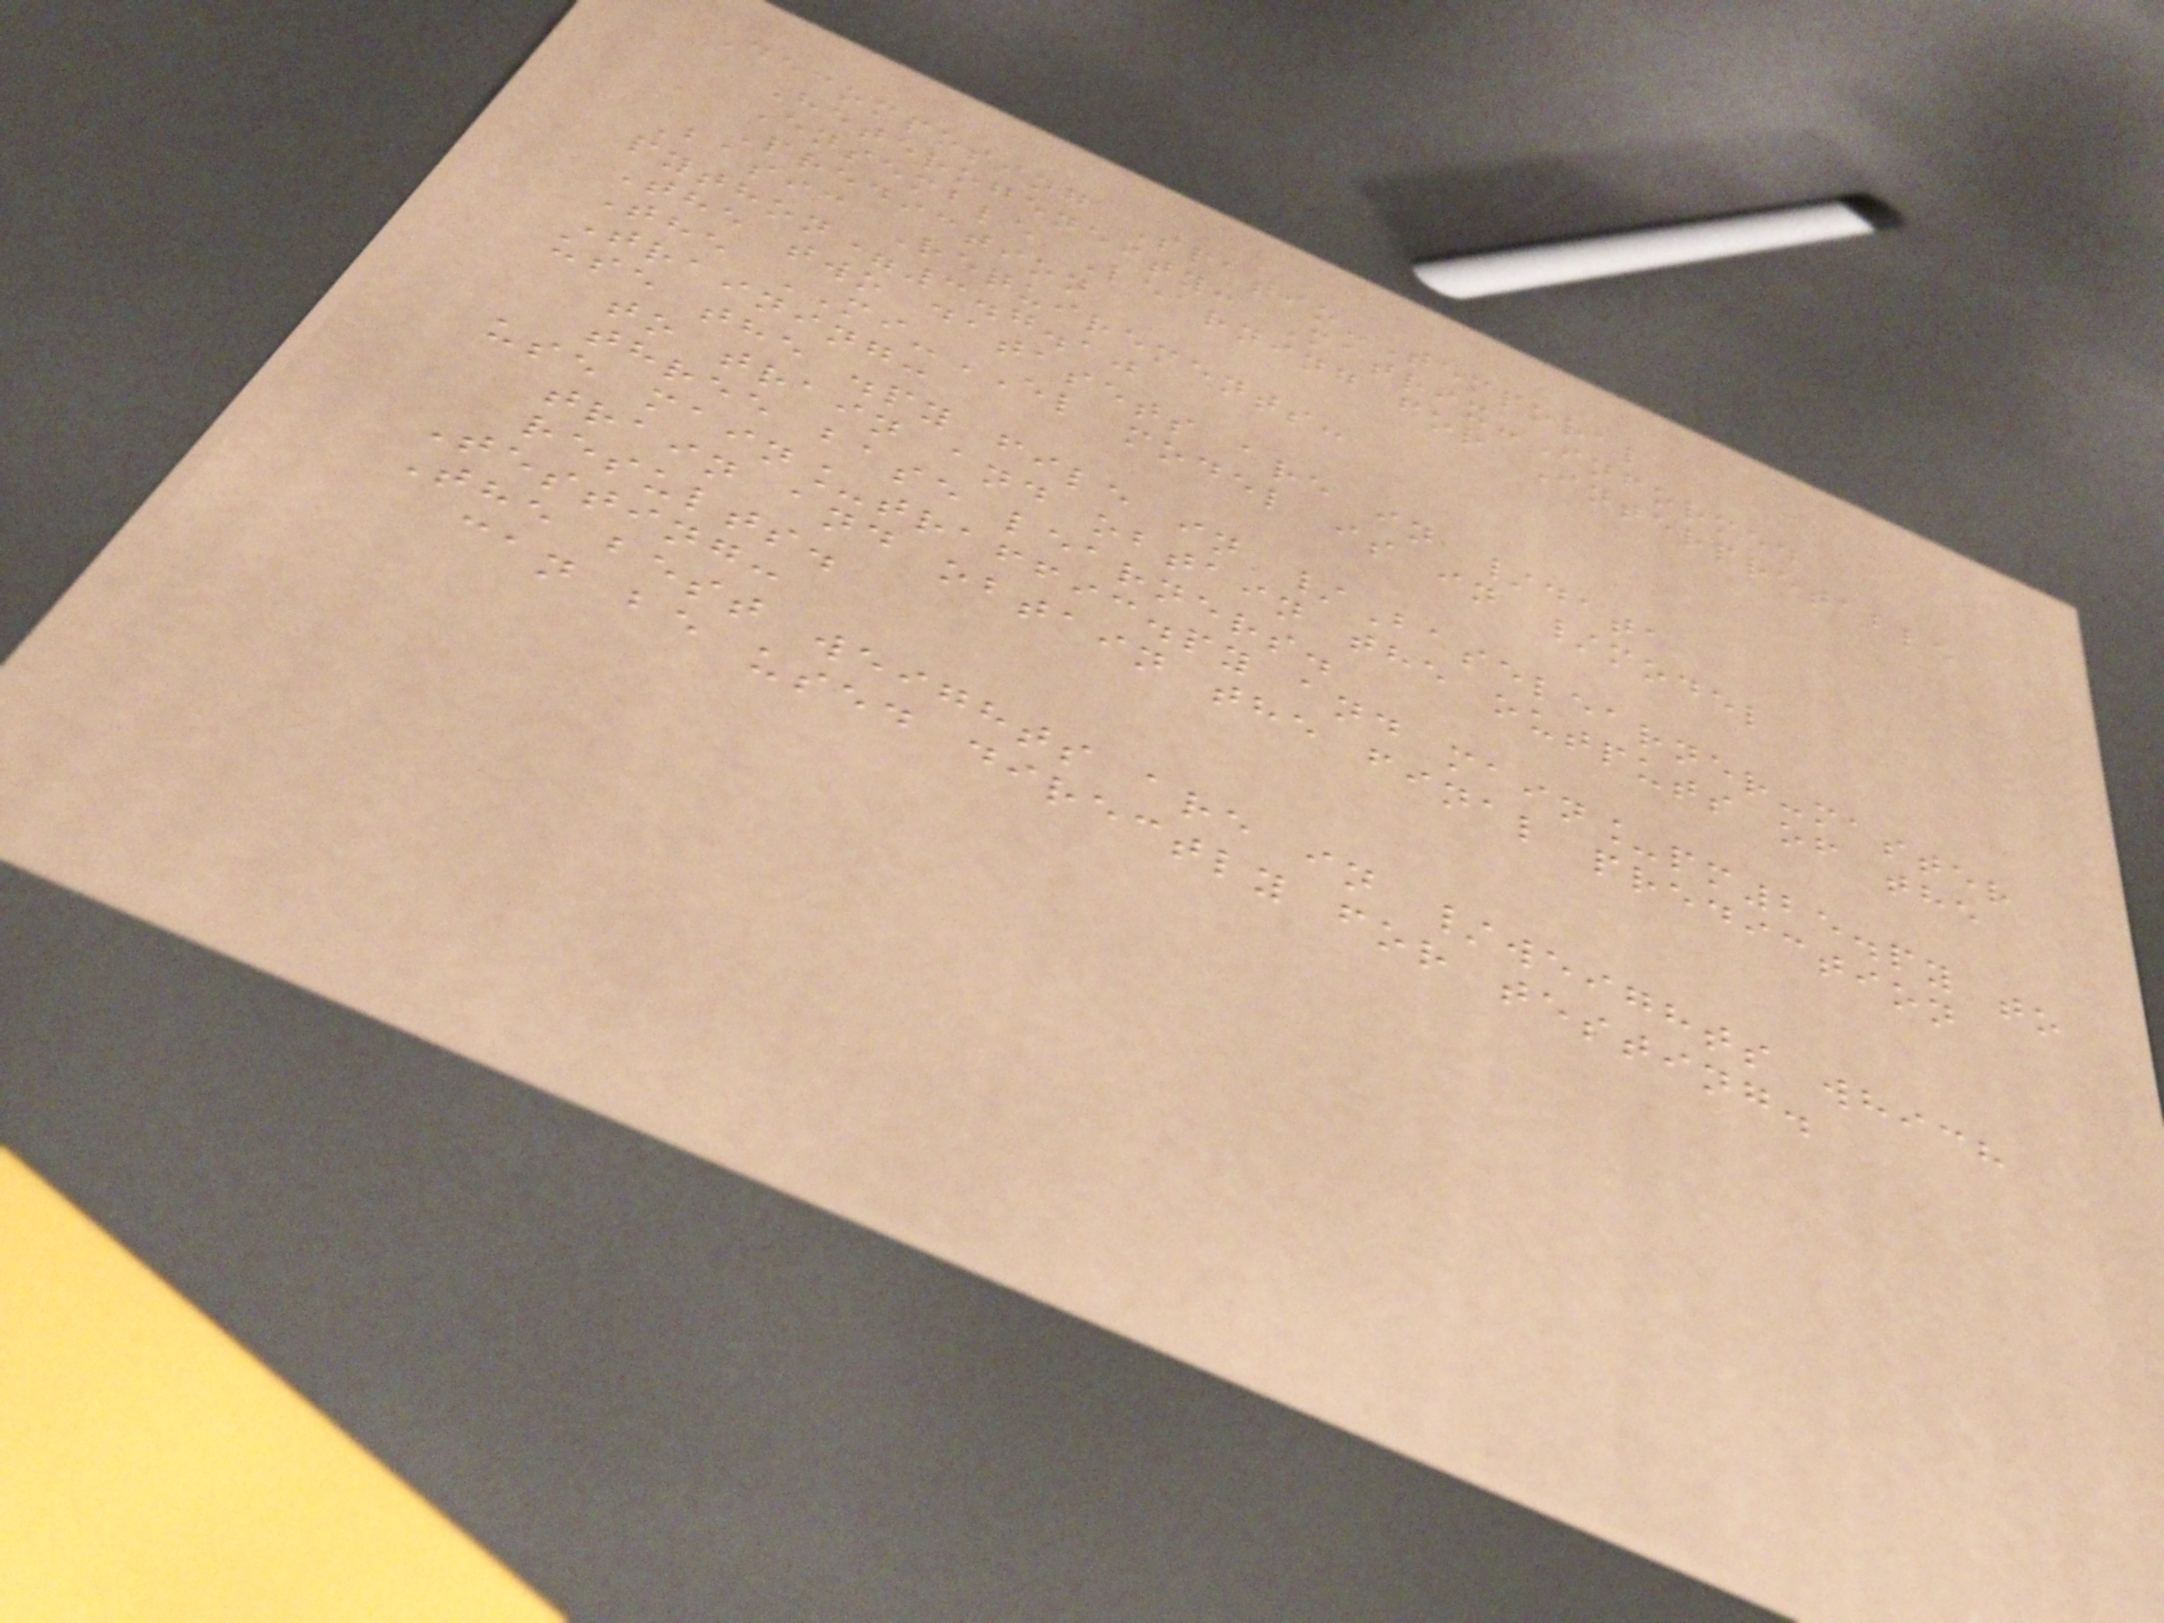Decomposing Spatio-Temporal
Heterogeneity: Matrix-Informed
Ensemble Learning for Interpretable
Prediction
Basic Requirements:
python=3.7.10
The two datasets are in /data
The MI-EL model is in /model
Training:
use the .py file in /Baselearner-master
to train and obtain the outputs of the
three base learners.
use main_traffic.py and main_pm25.py to
train and obtain the final prediction
results.
Testing:
The best weights are in /weights which
can be used directly for testing.
